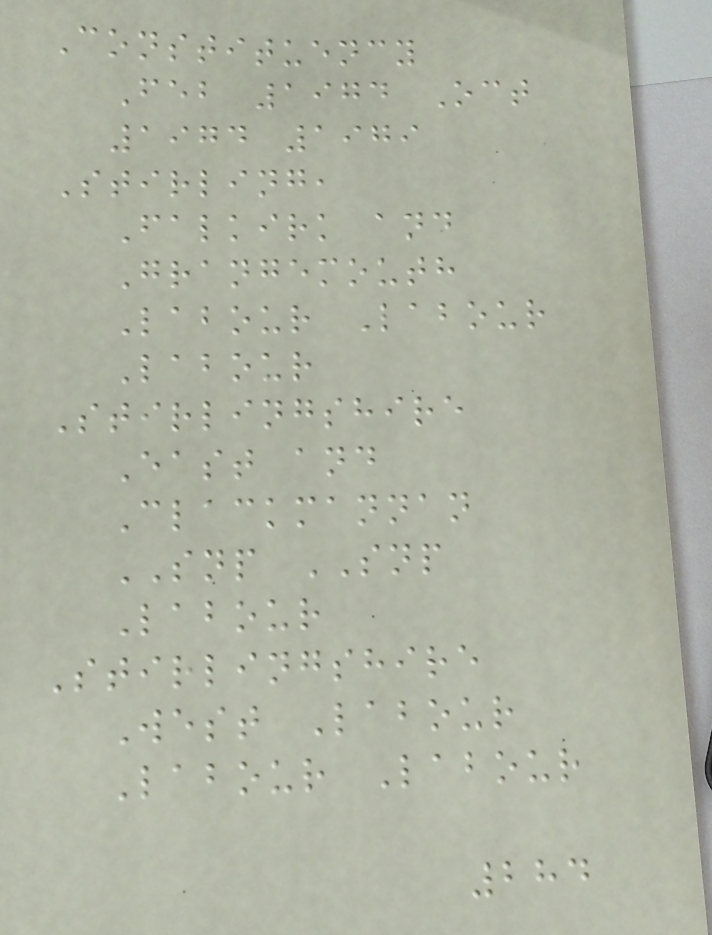Constituency
Feb 1974 Oct
1974 1979
Stirling,
Falkirk and
Grangemouth
Labour Labour
Labour
Stirlingshire
East and
Clackmannan
SNP SNP
Labour
Stirlingshire
West Labour
Labour Labour
284
